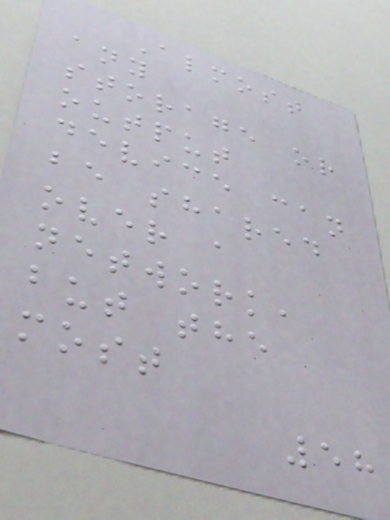Almost
any
storage or
output
device can
be shared
over a
network,
but the
most
58
